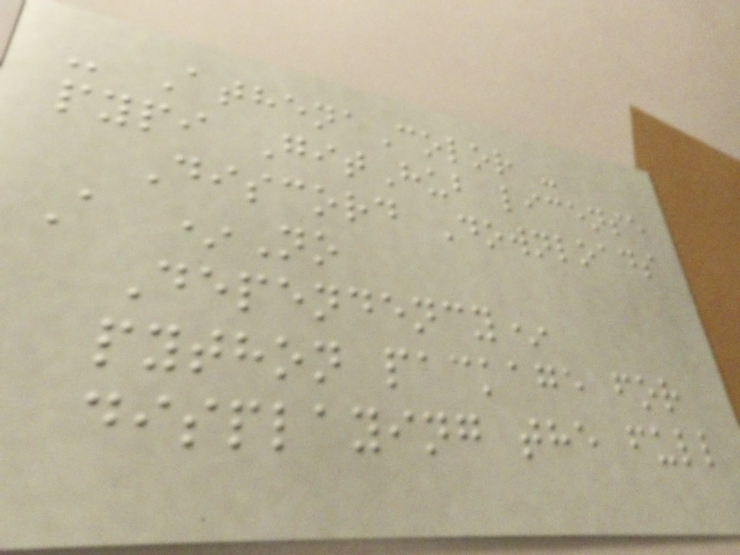- AthenaColor -
pypi GitHub license
Discord Downloads
A *No
Dependency*
python package for
displaying the full
